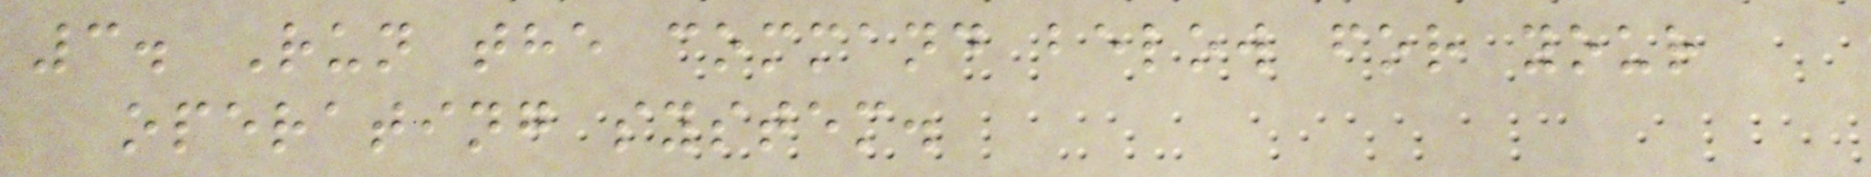3. Run the command below for your
operating system.
